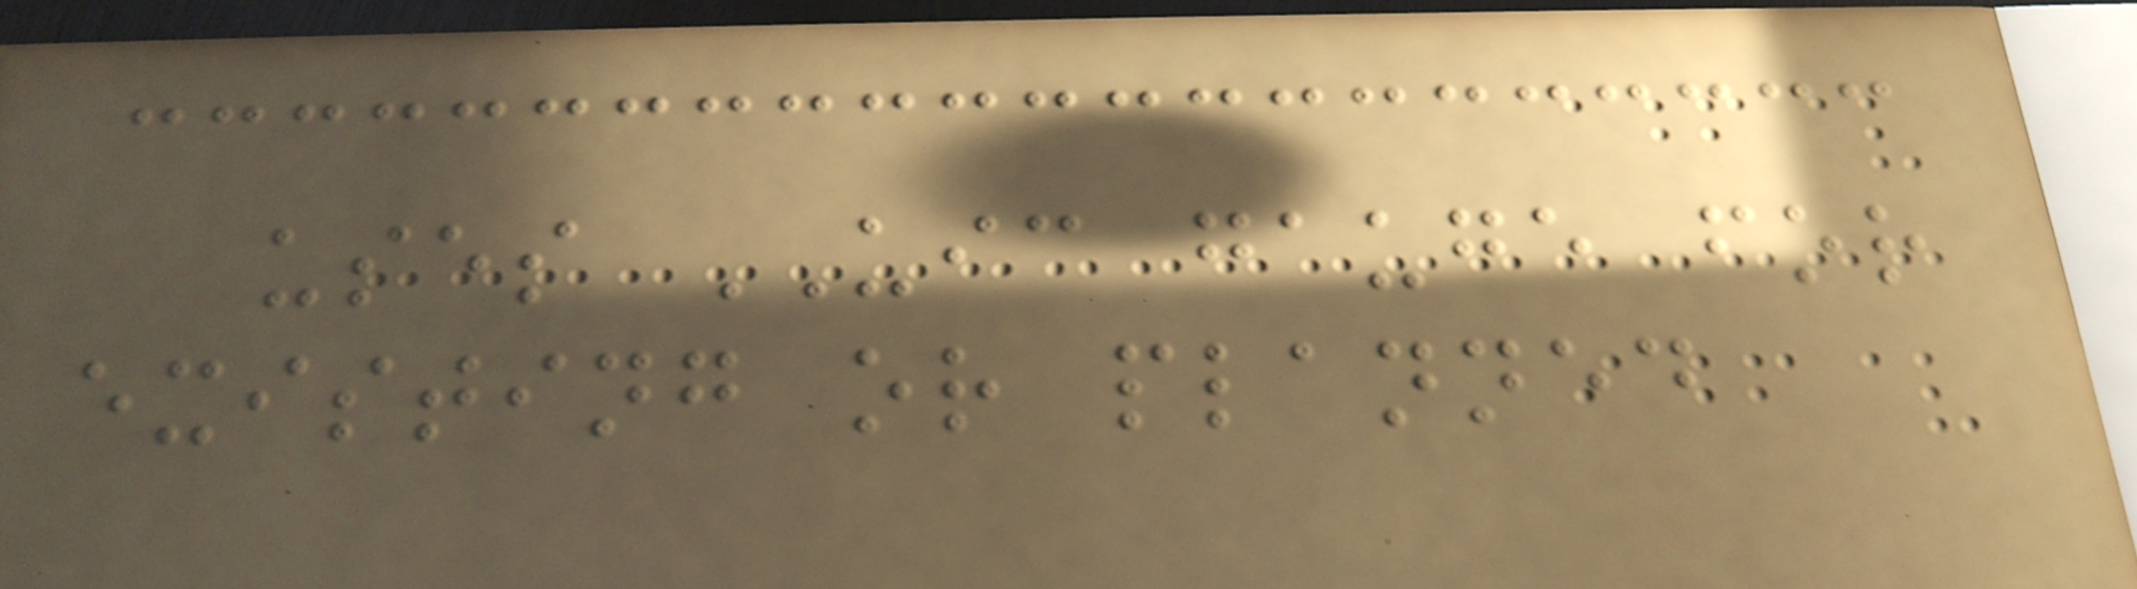uses UIC gauge for
existing or planned
